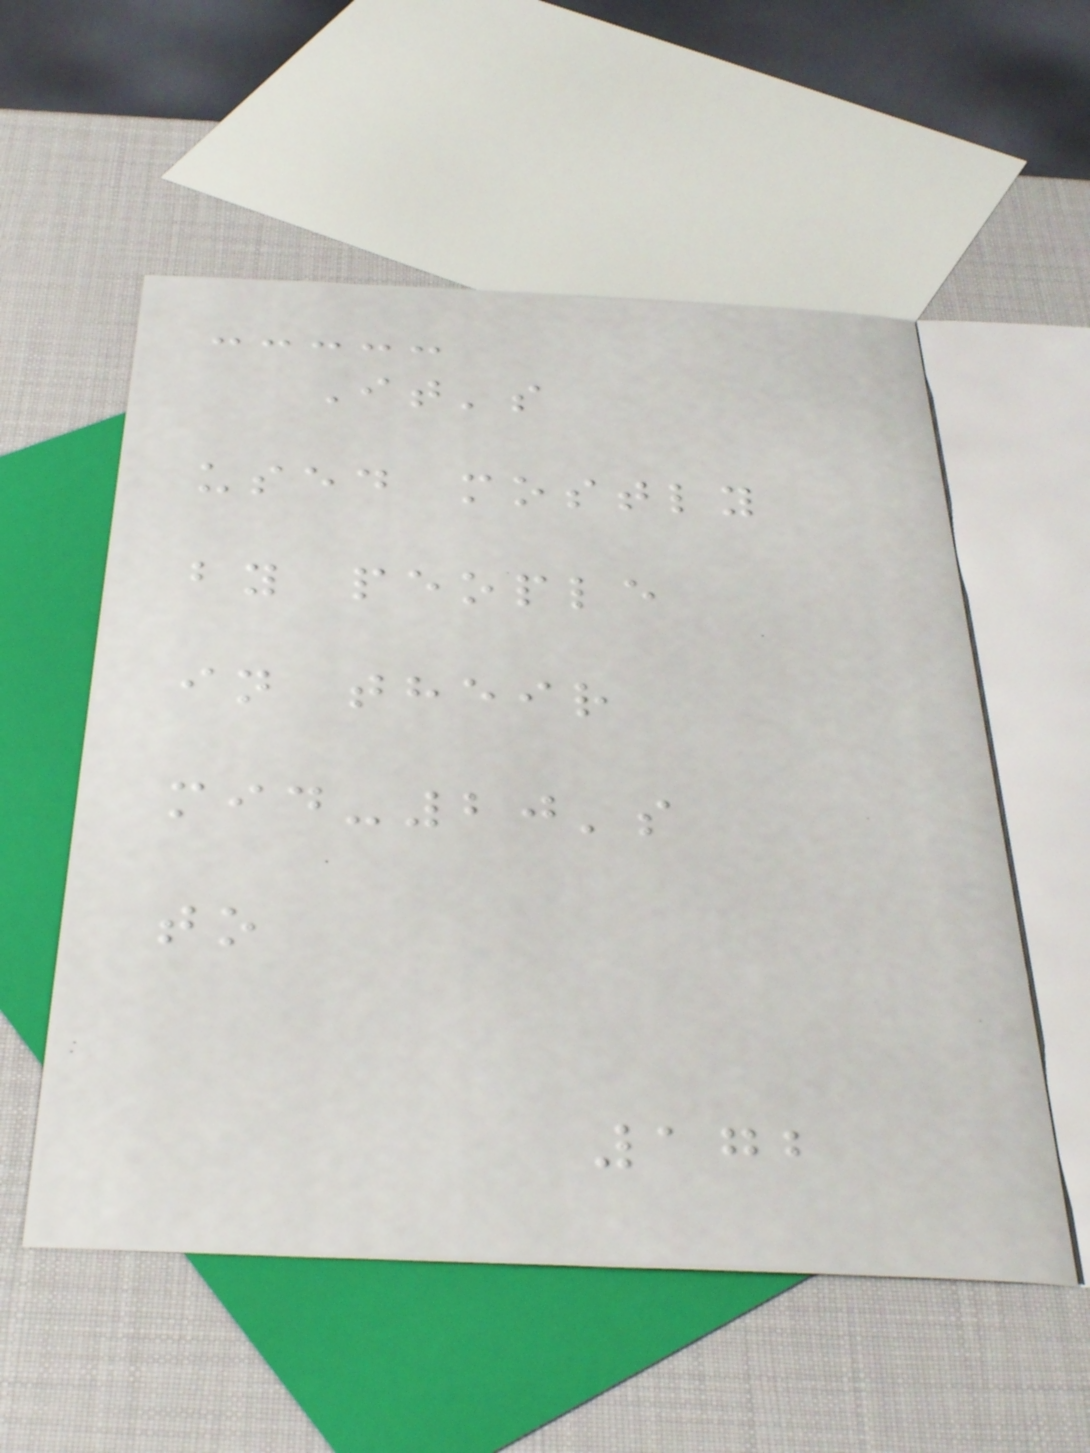It's
used mostly
by people
in their
mid-20's
to
172
